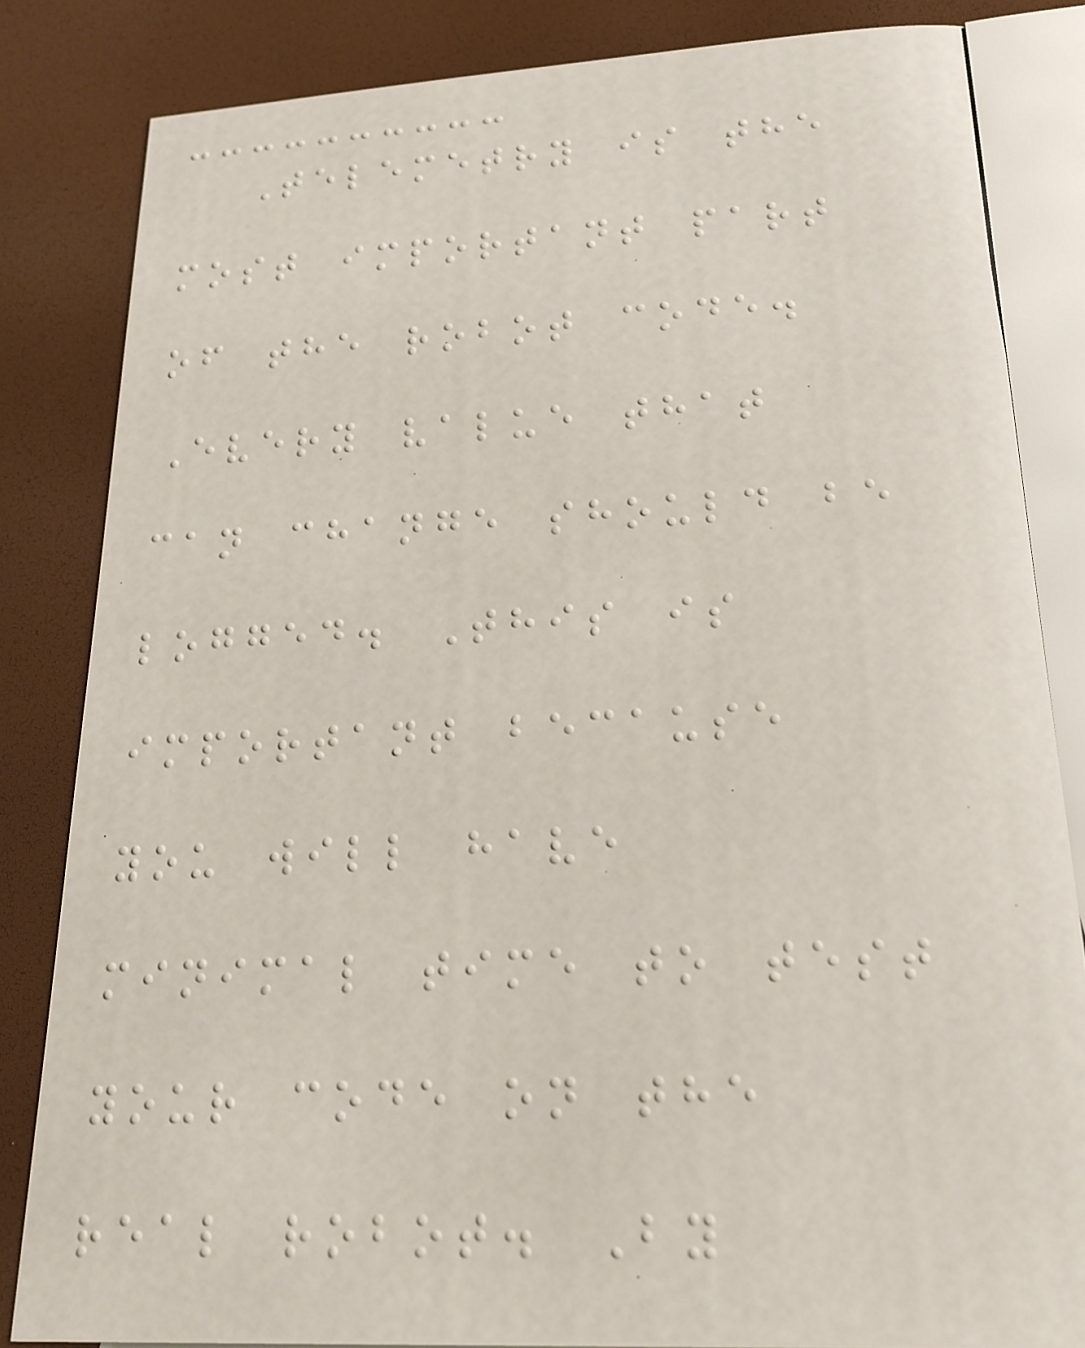Telemetry is the
most important part
of the robot code.
Every value that
can change should be
logged. This is
important because
you will have
minimal time to test
your code on the
real robot. By
